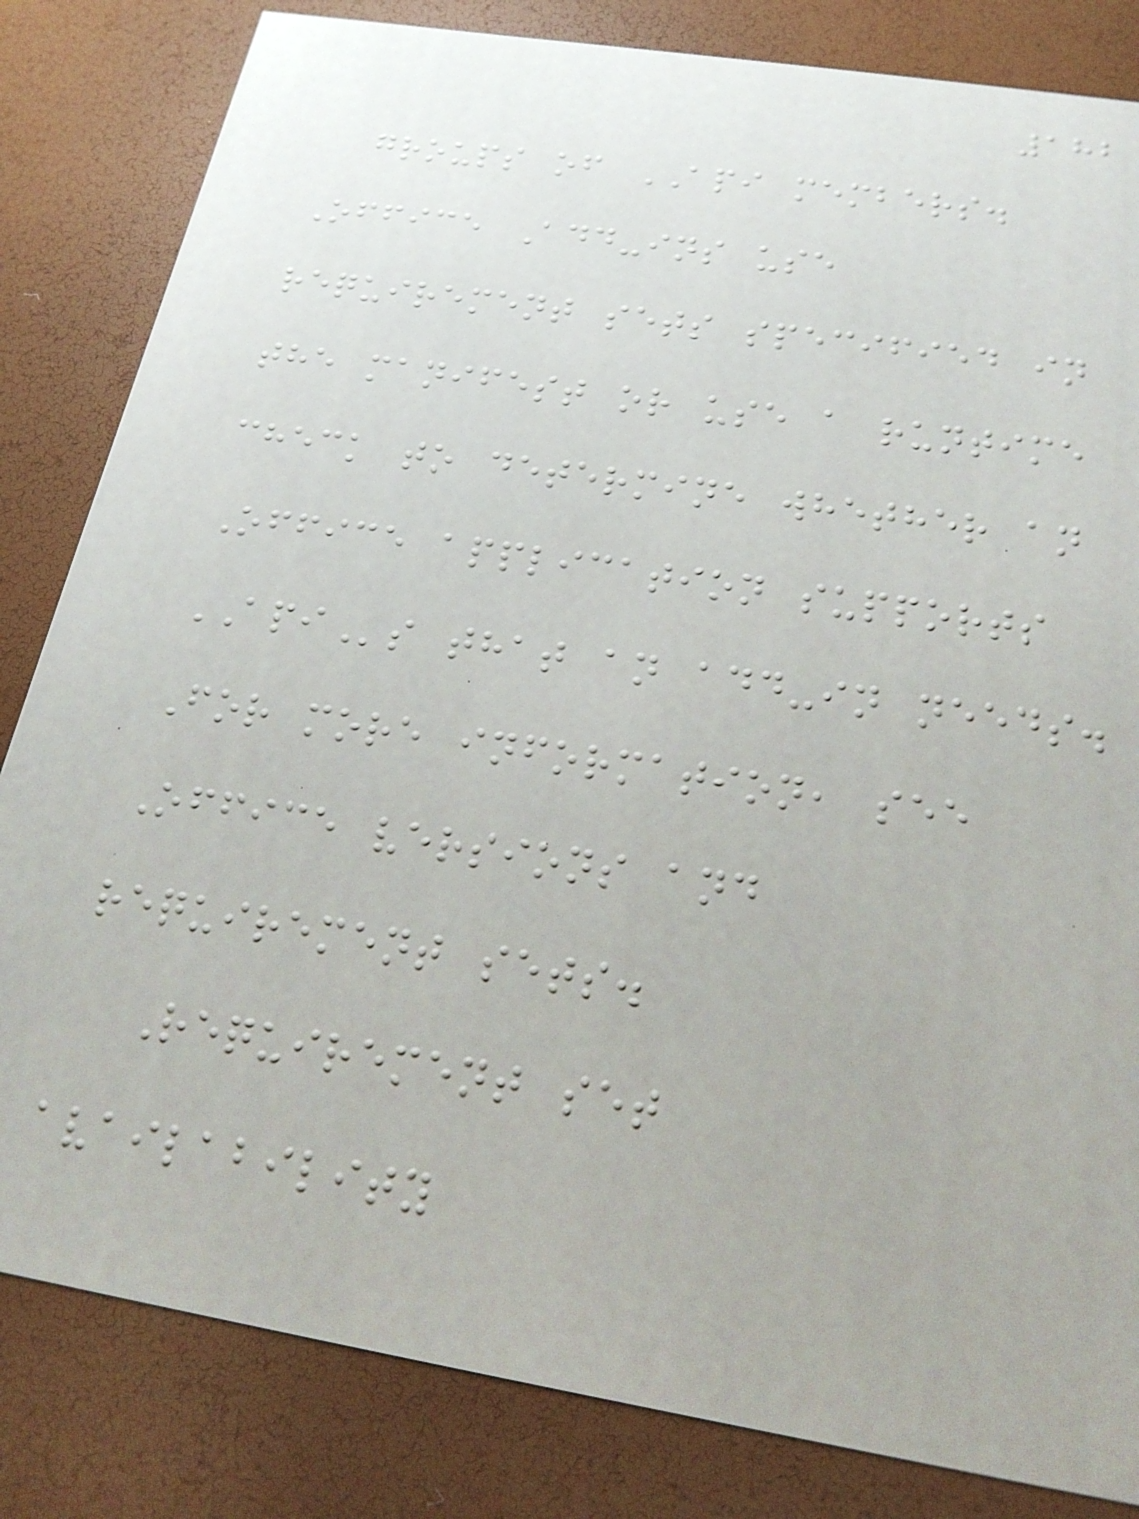182
groups of API members.
Office Add-ins use
requirement sets specified in
the manifest or use a runtime
check to determine whether an
Office application supports
APIs that an add-in needs.
For more information, see
Office versions and
requirement sets.
Requirement set
availability
